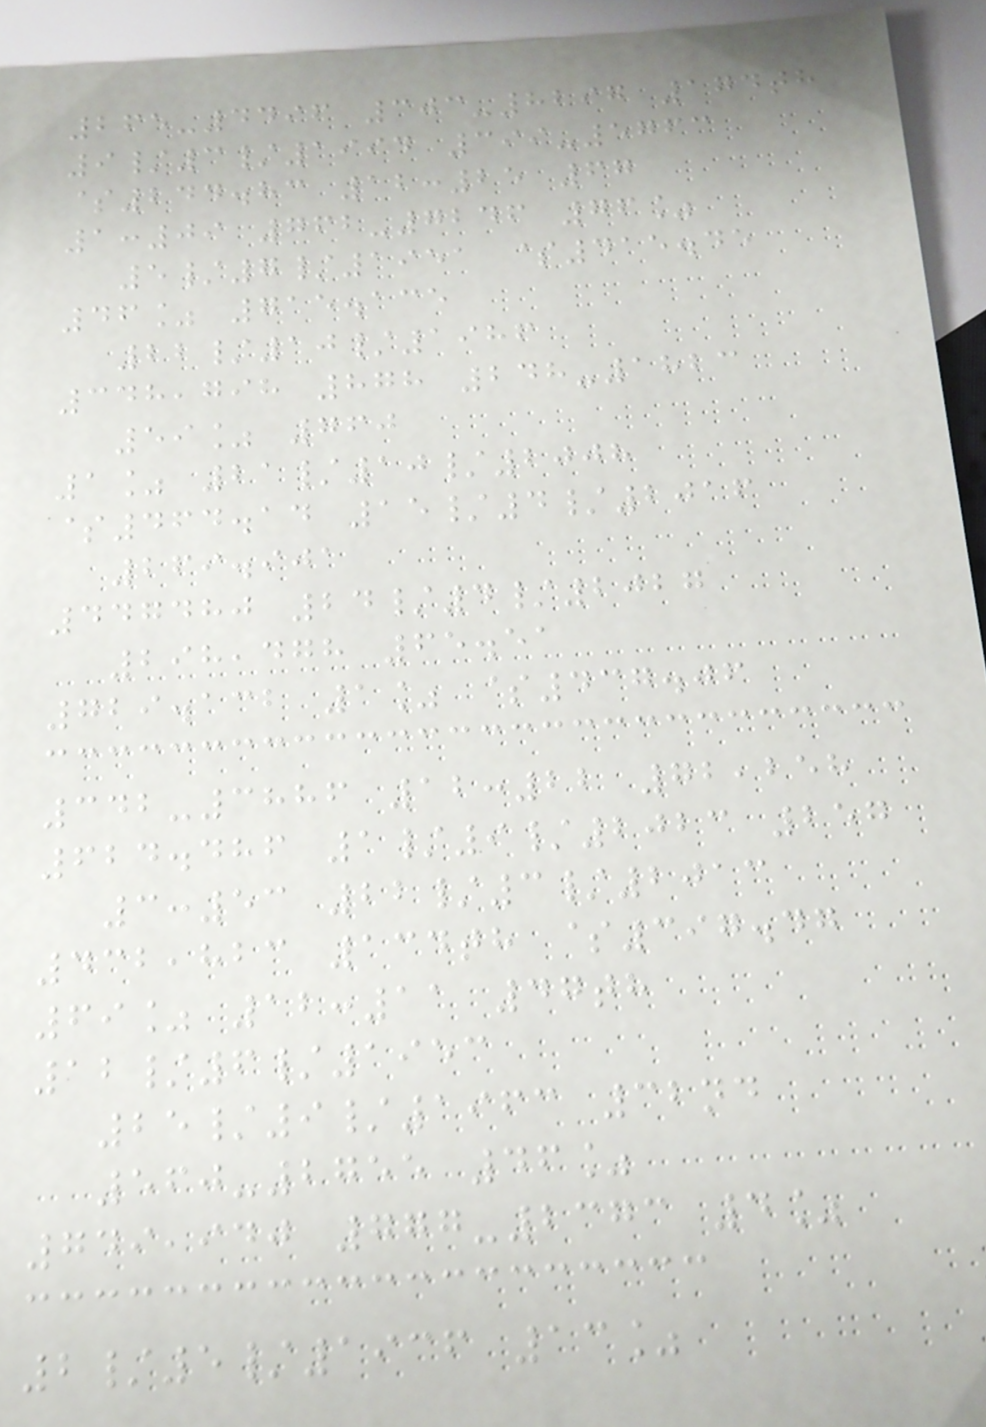265-4496 303-8297 174th
9/3/1994 399-5763
$244.83 12:25 67
1:09 762-7246 76%
5/7/1951 $415.45
46% 715.135
22/10/1986
348,798 878 248-1823
59% 760
1% 21/10/2008
$464.14 15/4/2016
269.901
447480 24/4/2027
298,478 65.51
729.132 1% $437.06
342-3886 12:22 72,258
624.486 1/9/2023 257
3:53 22/3/2013
432,823 134th $397.47
69% 12:11 47th
12/6/1953
25/9/1963 32nd
560-2755 46%
749,940 777-2373 4%
2/5/1936 13%
